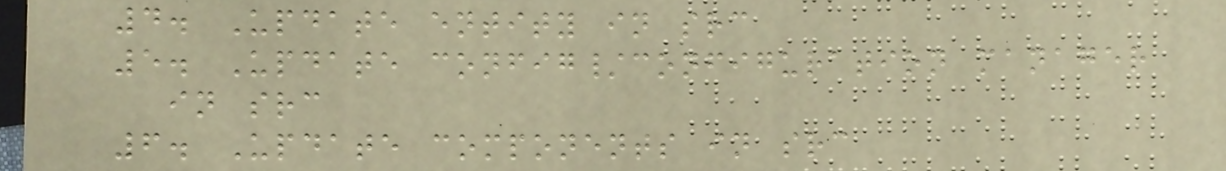4. Update entity in src
5. Update config/configuration manager
in src
6. Update components in src
